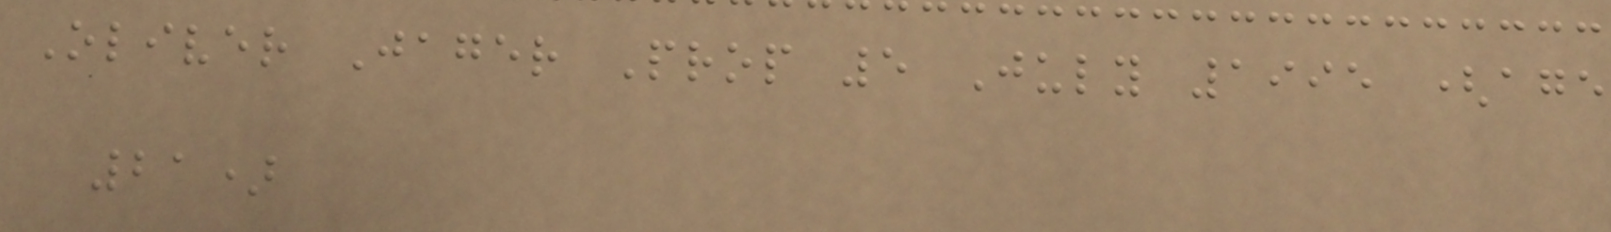Oliver Jager Prop 5 July 1995 (age
21)
